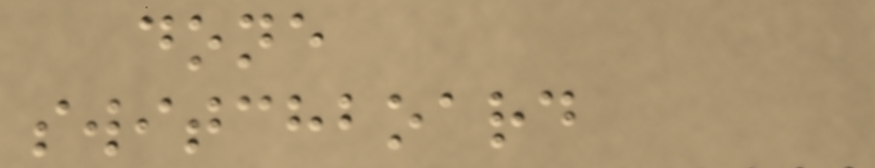done
switchboard
